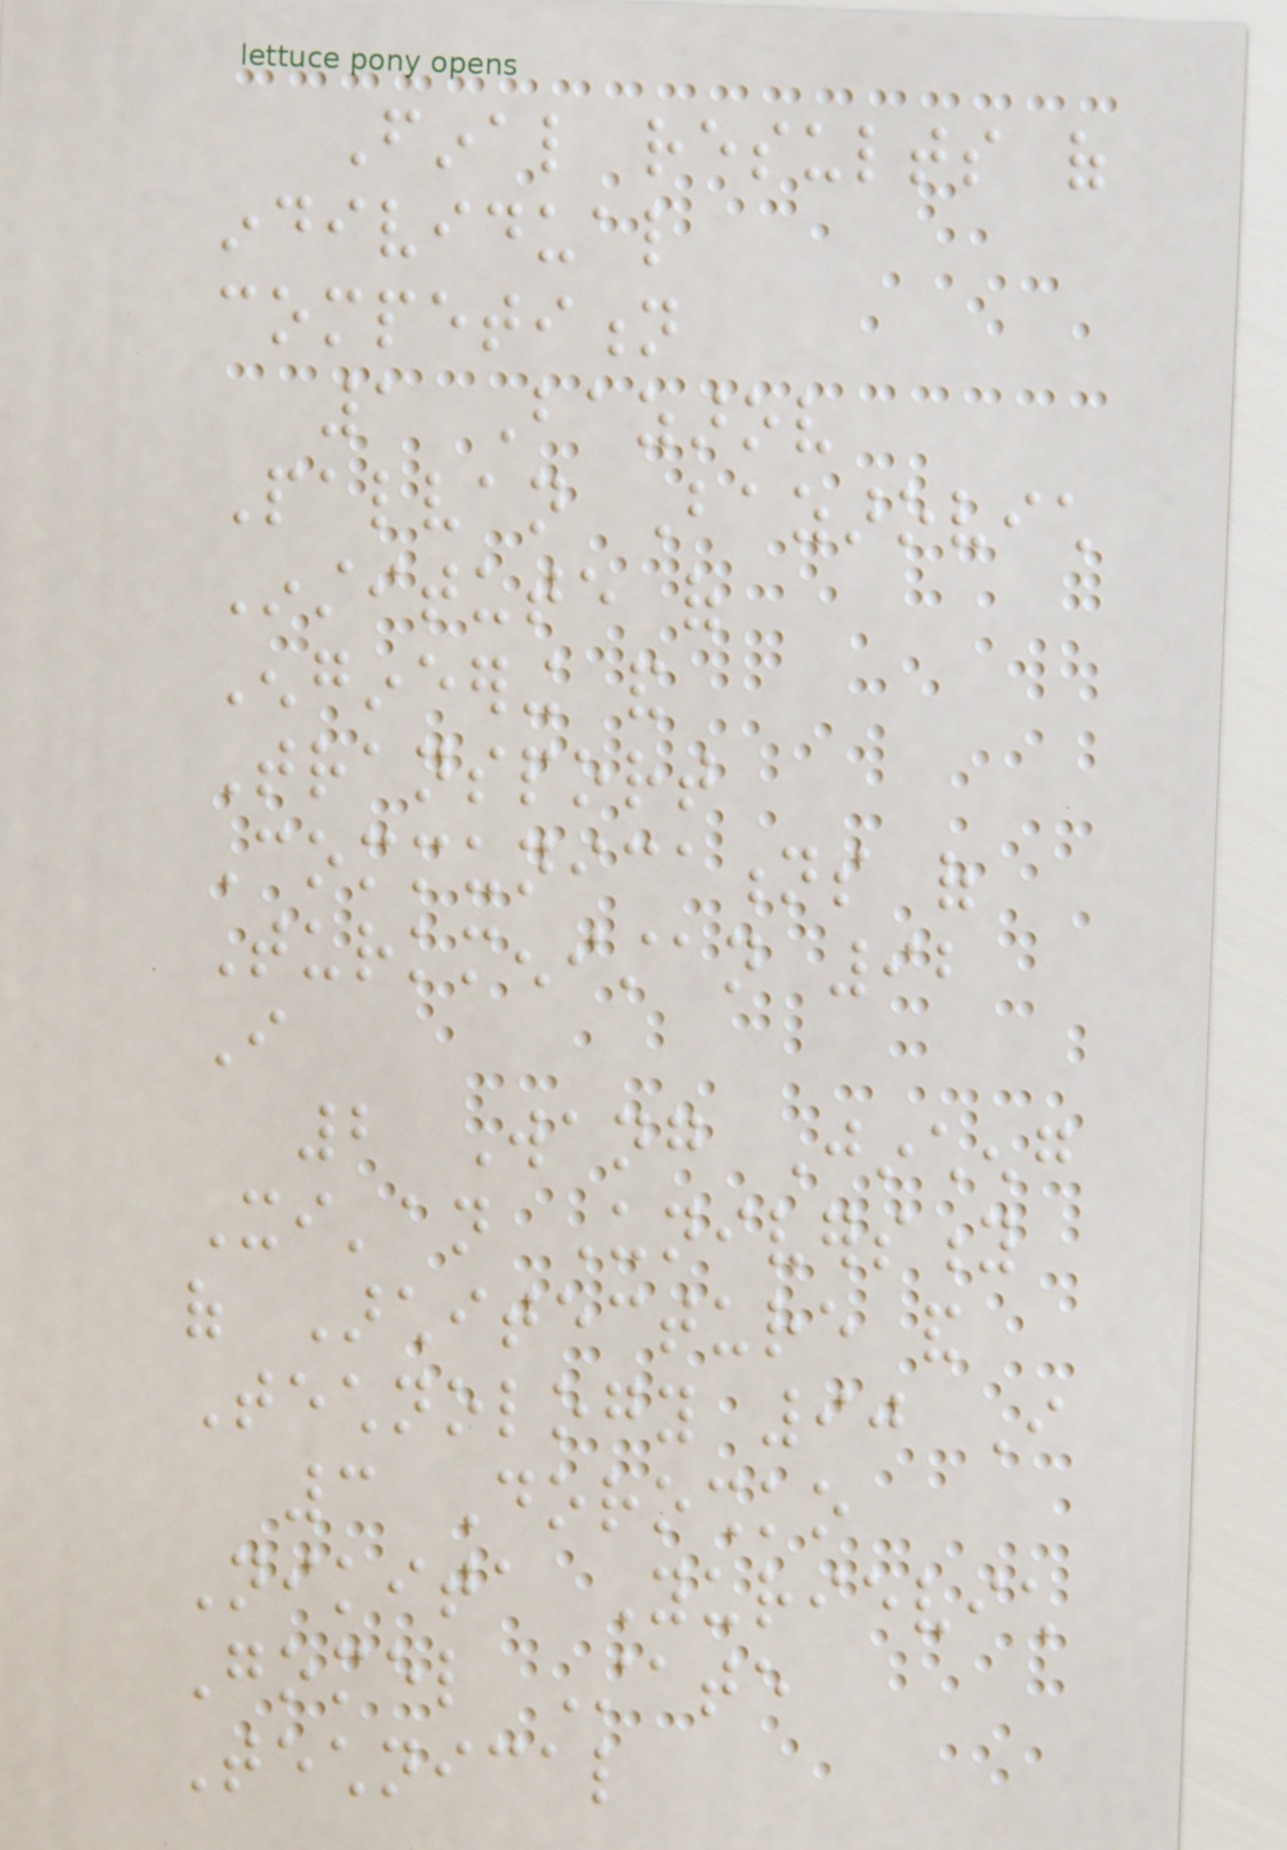Final results of
individual
competition
1 Bazarov
Palvan Bazarovich
Institute of
Engineering and
Transport
Communications of
Turkmenistan 92
I
2 Wang Jincheng
Xi'an University
of Architecture and
Technology 90 I
3 Doroshko
Nikita Yurievich
Gomel State
Technical
